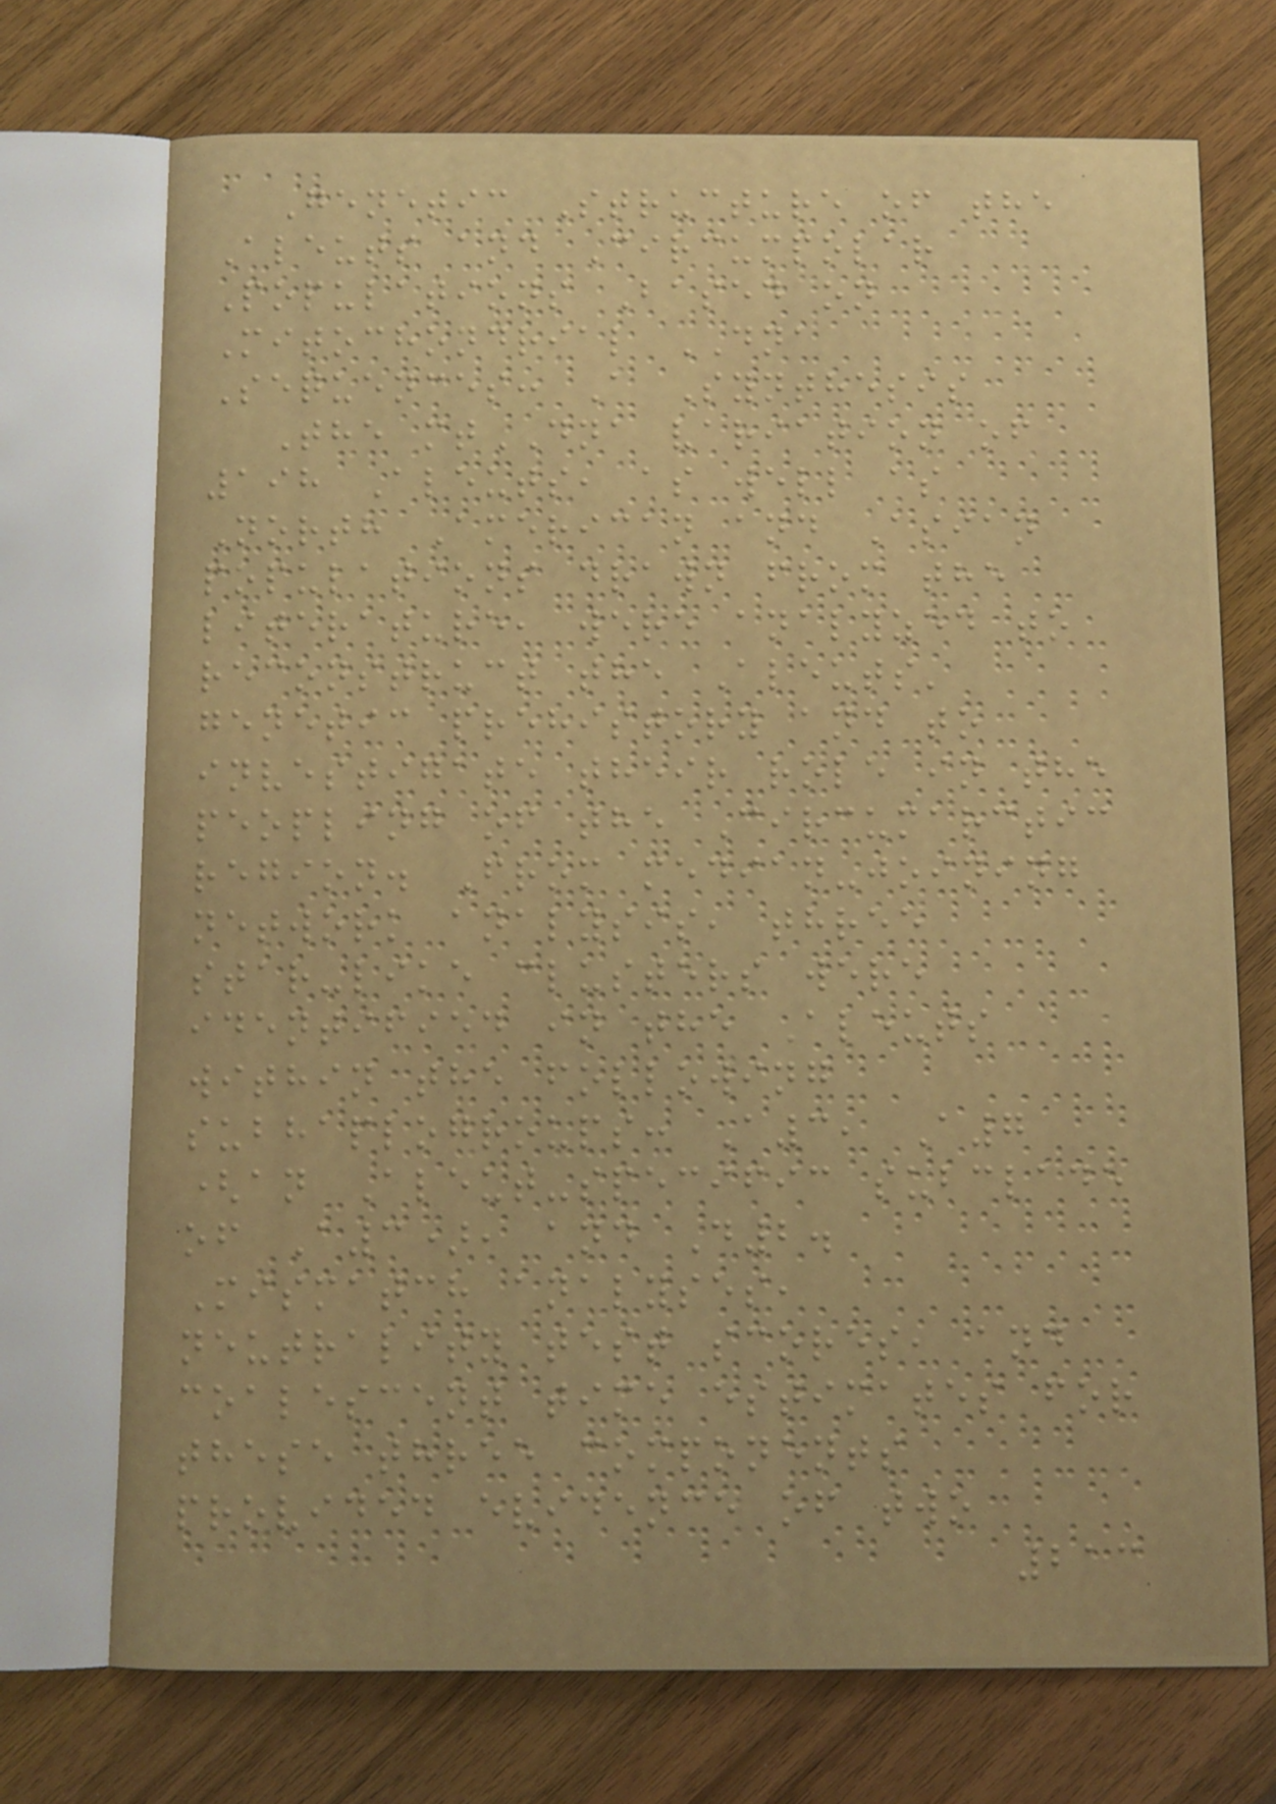Genetic Structure of the
Aleuts and Circumpolar
Populations Based on
Mitochondrial DNA
Sequences: A Synthesis
The mtDNA variation of
198 Aleuts, as well as
North American and Asian
populations drawn from the
literature, were analyzed to
reconstruct the Aleuts'
genetic prehistory and to
investigate their role in the
peopling of the Circumarctic
region. From median-joining
network analysis, three
star-like clusters were
identified in the Aleuts
within the following
subhaplogroups: A3, A7
(an Aleut-specific subclade
of A3), and D2.
Mismatch analyses,
neutrality test scores, and
coalescent time estimates for
these three components
provided evidence of two
213
